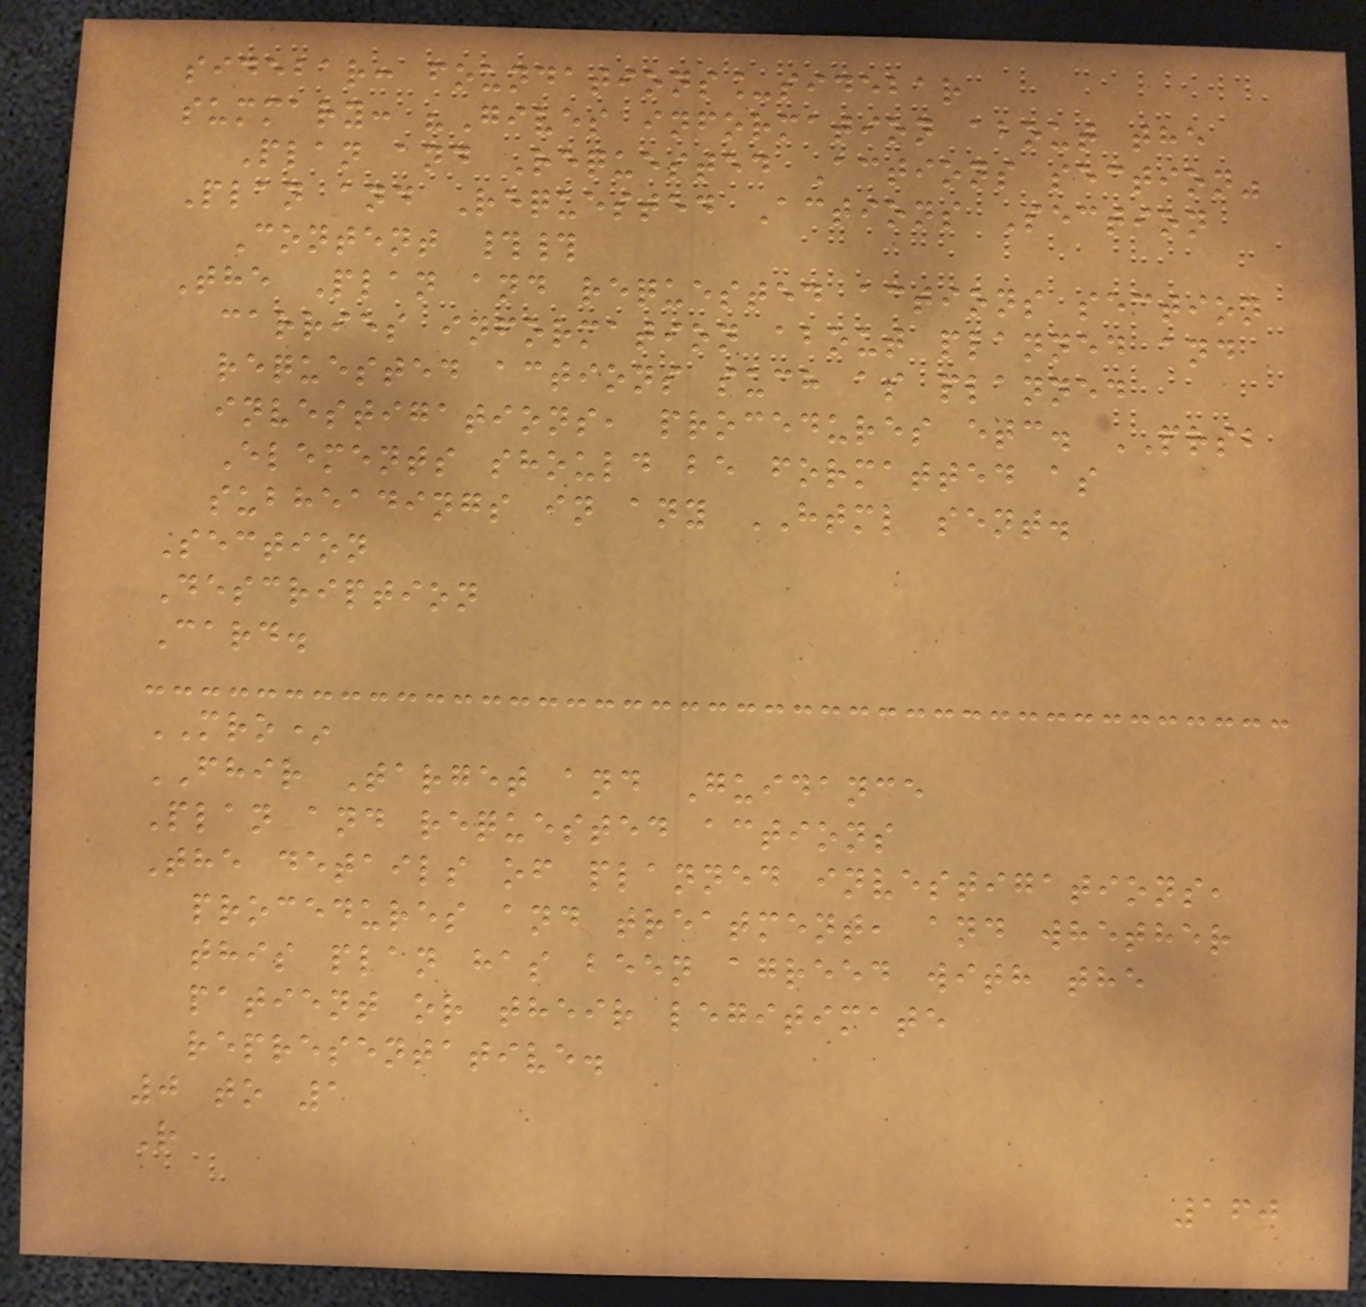sidebar: foundations_sidebar
summary: "Gives information about the
Plan and Requested Actions section"
Plan and Requested Actions Section
Content ##
The Plan and requested actions section
carries information about planned and
requested actions such as planned
investigations, procedures etc. PRSB
Elements should be formatted as
subheadings in any HTML sent.
Section
Description
Card.
MRO*
FHIR Target and Guidance
Plan and requested actions
The details of planned investigations,
procedures and treatment, and whether
this plan has been agreed with the
patient or their legitimate
representative.
0 to 1
R
160
